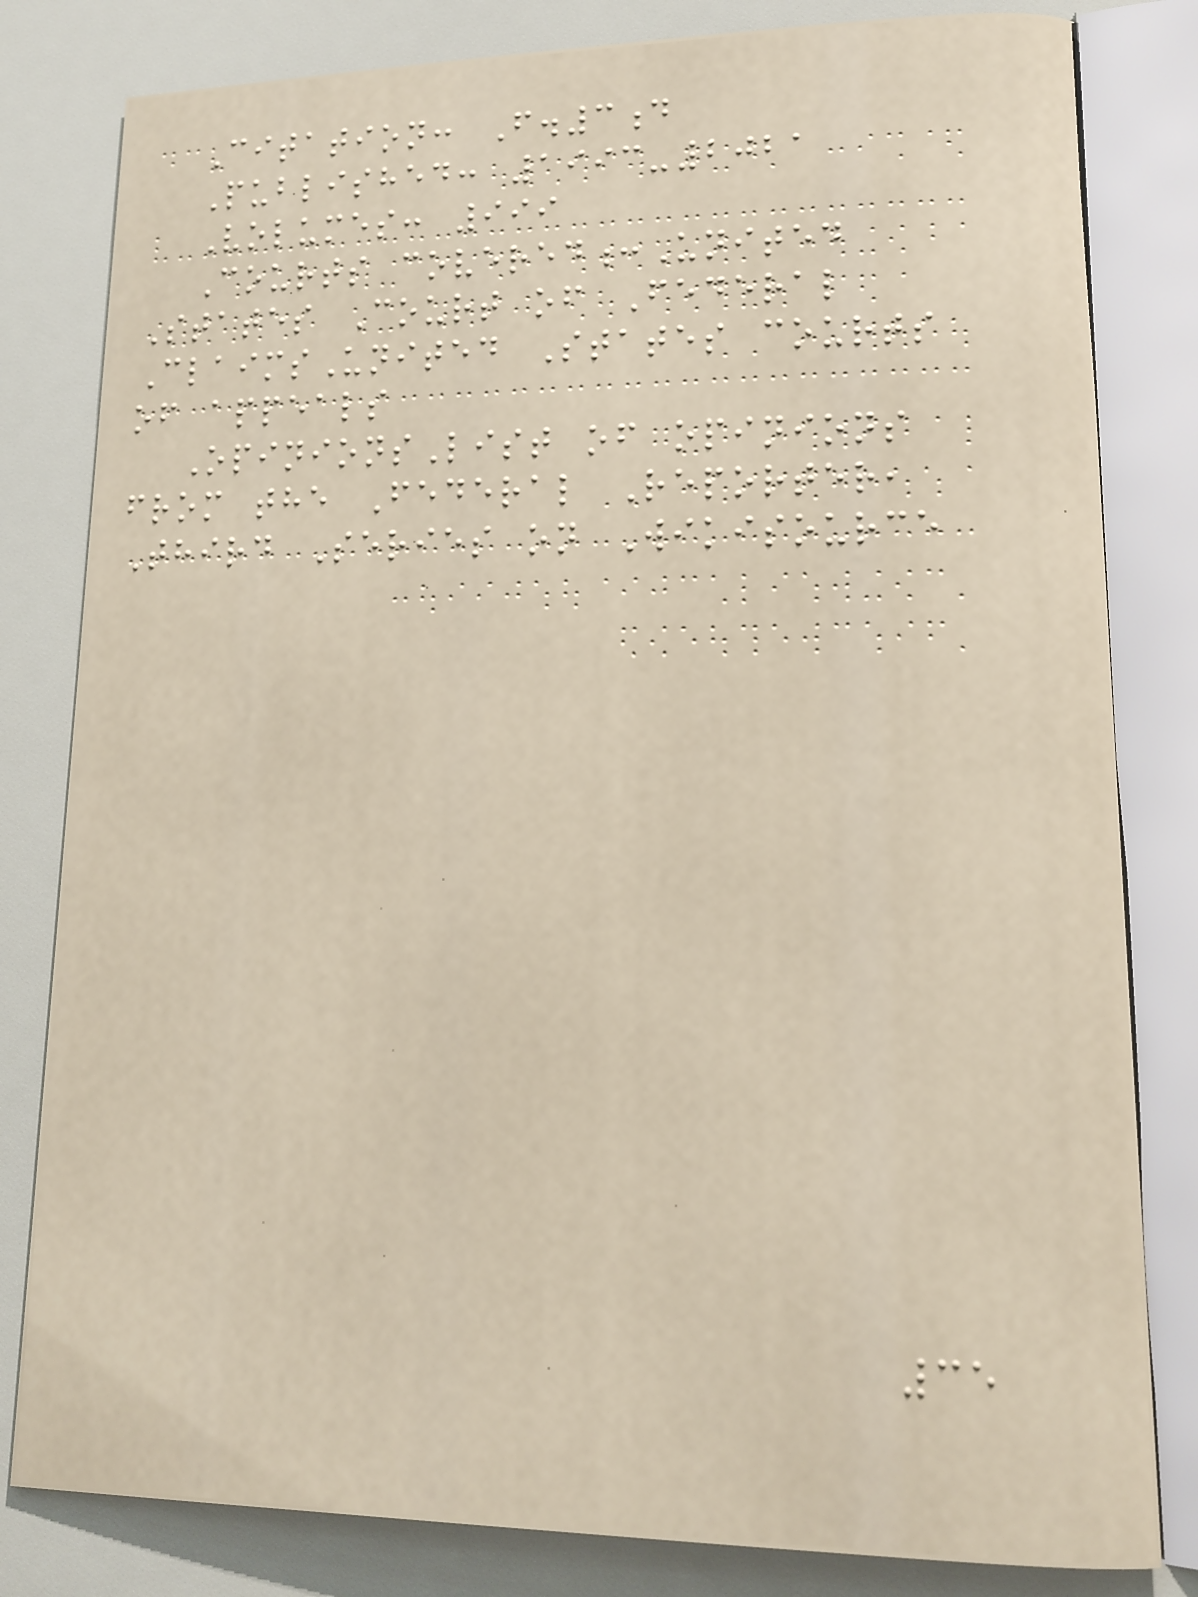Citation: F.3d
Published: 1993-2021
Volumes: 999
Courts covered:United
States Court of Federal
ClaimsUnited States courts
of appeals
OpinionsList of opinions
from the Federal Reporter,
Third Series on Wikisource
35
